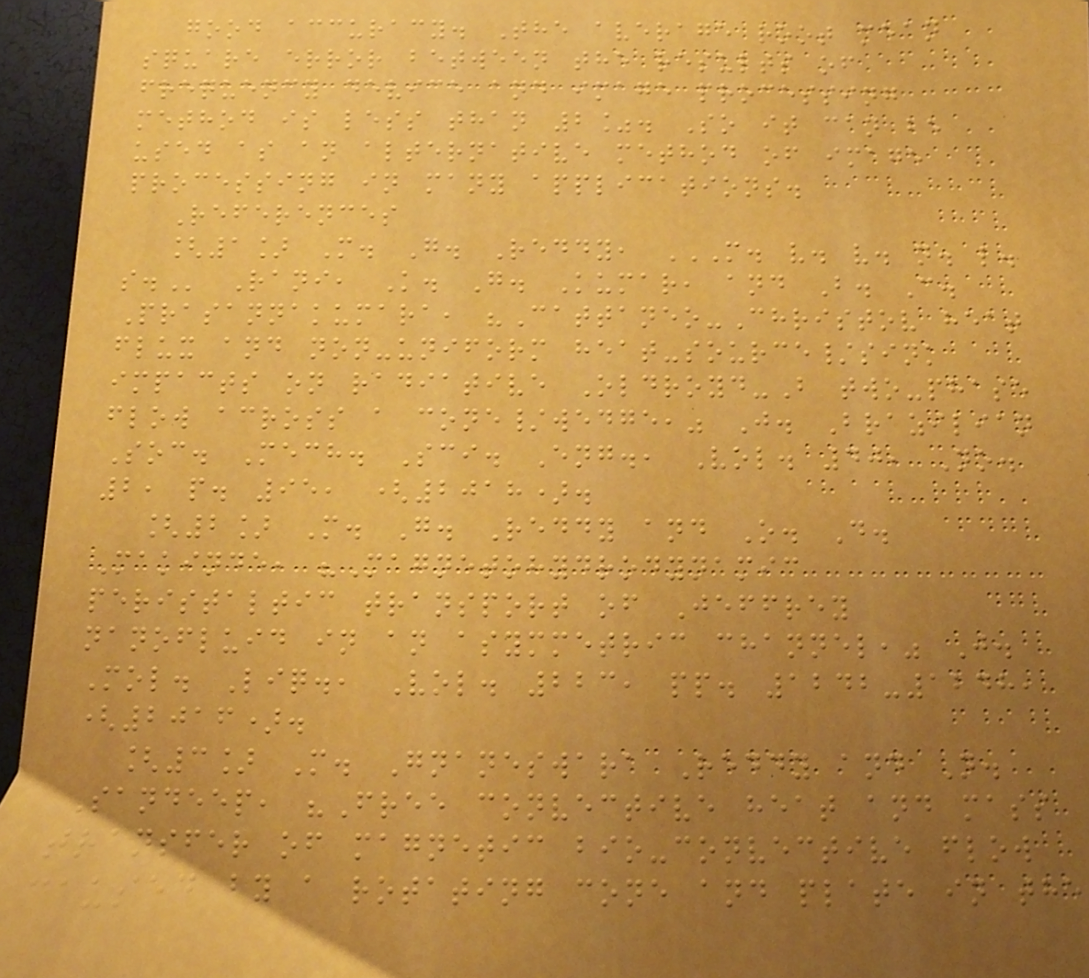good accuracy. The average root mean
square error between the results of
frequency device and image processing
method is less than 2%. So it can be
used as an alternative method of image
processing in many applications.
References
[1] M. G. Reddy, M. V. V. N. L.
S. Rani, K. G. Kumar, and B. C.
Prasannakumara, "Cattaneo-Christov heat
flux and non-uniform heat-source/sink
impacts on radiative Oldroyd-B two-phase
flow across a cone/wedge," J. Brazilian
Soc. Mech. Sci. Eng., Vol. 40, No.
2, p. 95, (2018).
[2] M. G. Reddy and O. D.
Makinde, "Magnetohydrodynamic
peristaltic transport of Jeffrey
nanofluid in an asymmetric channel," J.
Mol. Liq., Vol. 223, pp. 1242-1248,
(2016).
[3] M. Gnaneswara Reddy and N.
Sandeep, "Free convective heat and mass
transfer of magnetic bio-convective flow
caused by a rotating cone and plate in the
